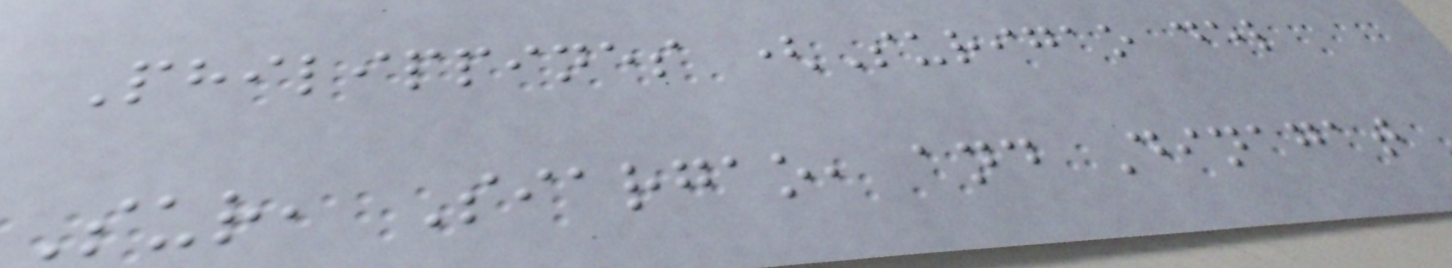Philippines (Surigao del
Sur, Siargao, and Dinagat
